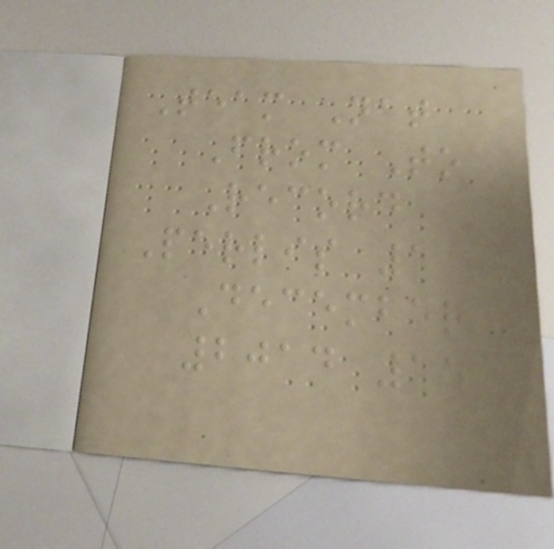Team Nat
From To
Record
Perlis 1
December
2014 15
